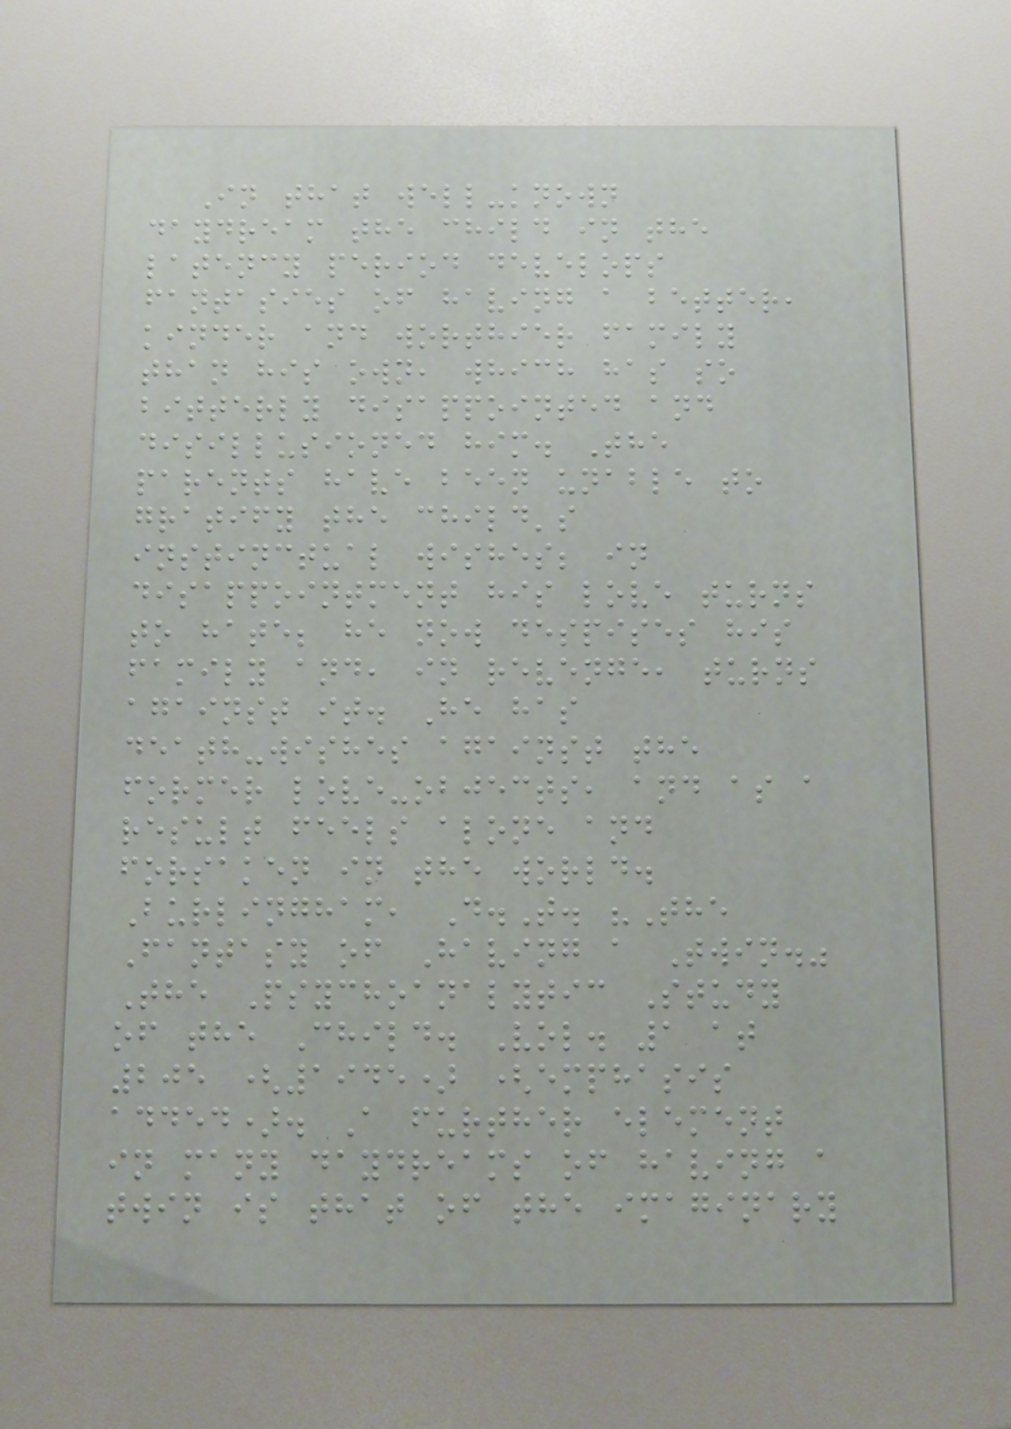In that well-known
daydream the child in the
latency period develops
fantasies of having a better,
kinder and worthier family
than his own, which has so
bitterly disappointed and
disillusioned him. The
parents have been unable to
gratify the child's
instinctual wishes; in
disappointment his love turns
to hate; he now despises his
family and, in revenge, turns
against it. He has
death-wishes against the
former love-objects, and as a
result feels alone and
forsaken in the world.
Burlingham, D.T. "The
Fantasy of Having a Twin."
The Psychoanalytic Study
of the Child. Vol. 1 at
205 (1945) (emphasis
added). A further element
in many daydreams of having a
twin is that of the imaginary
